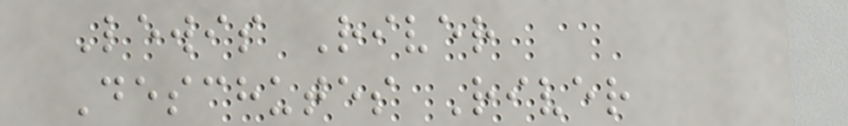Lewis River
Deschutes River
